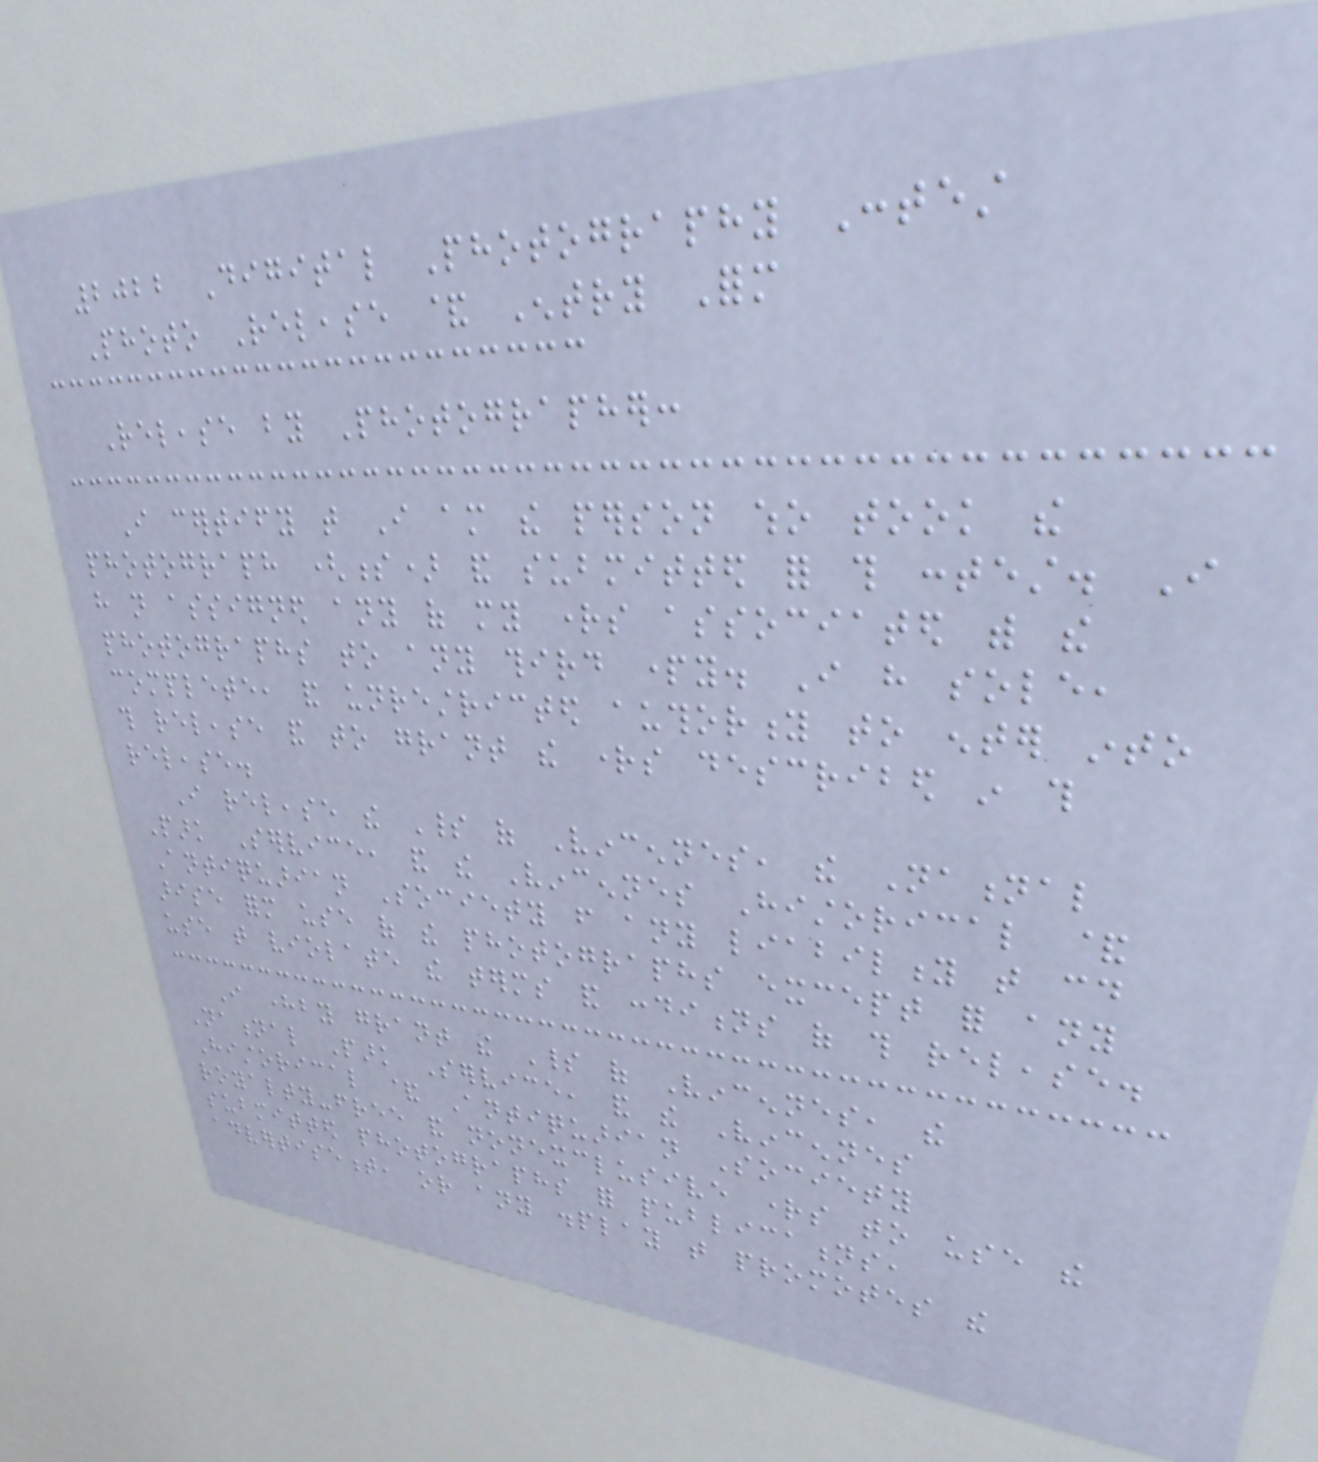2022 Digital Photography Contest
Photo Release & Entry Form
Release by Photographer:
I certify that I am the person who took the
photograph (s) and submitted for this contest. I
have not assigned any of my rights associated with the
photographs to any third party. I have sole,
complete, and unrestricted authority to enter into
this release and to grant the rights described in this
release.
I release the Spirit of Vincennes, the National
Park Service, and the Vincennes Historical &
Antiquarian Society from any liability that could
arise form use of the photographs except for any
use that violate the terms and conditions of this release.
I hereby grant the Spirit of Vincennes, the
National Park Service, and the Vincennes
Historical & Antiquarian Society
royalty-free and nonexclusive rights to use the
submitted photographs for publications,
advertisement, or any display that promotes the
